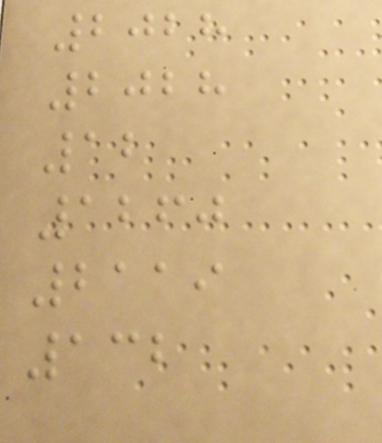2028
2028
12
1260
2119
132
